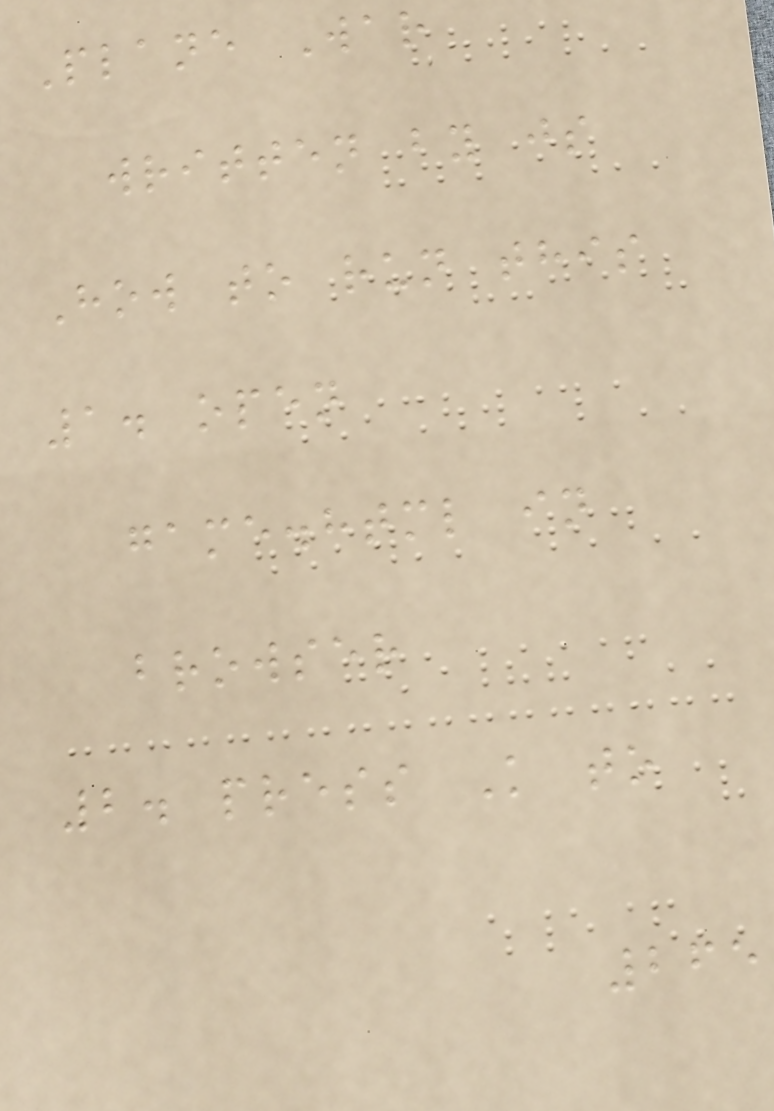Plane War
written by js
How to run this
1. open
game.html in
browser
2. press K to
265
